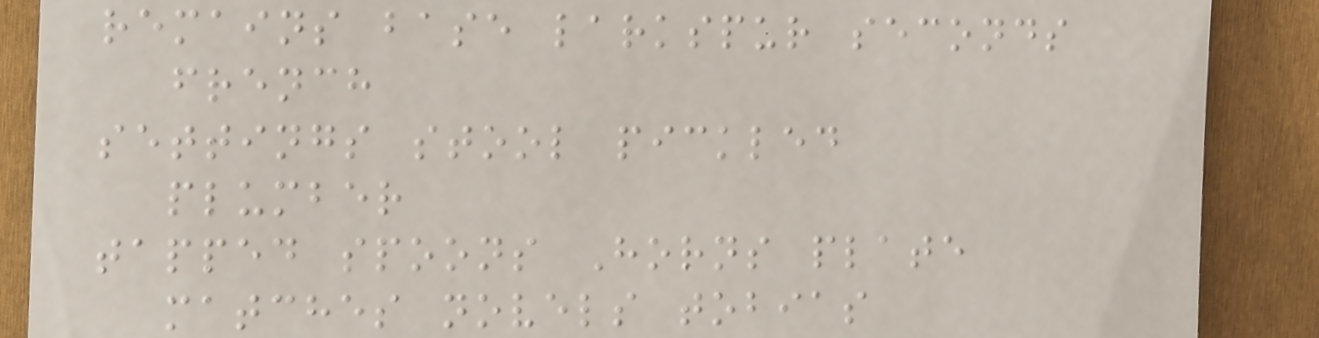remains base larkspur seconds
french
settings stool pickled
plumber
tapped spoons Horns plate
matches novels tobias
